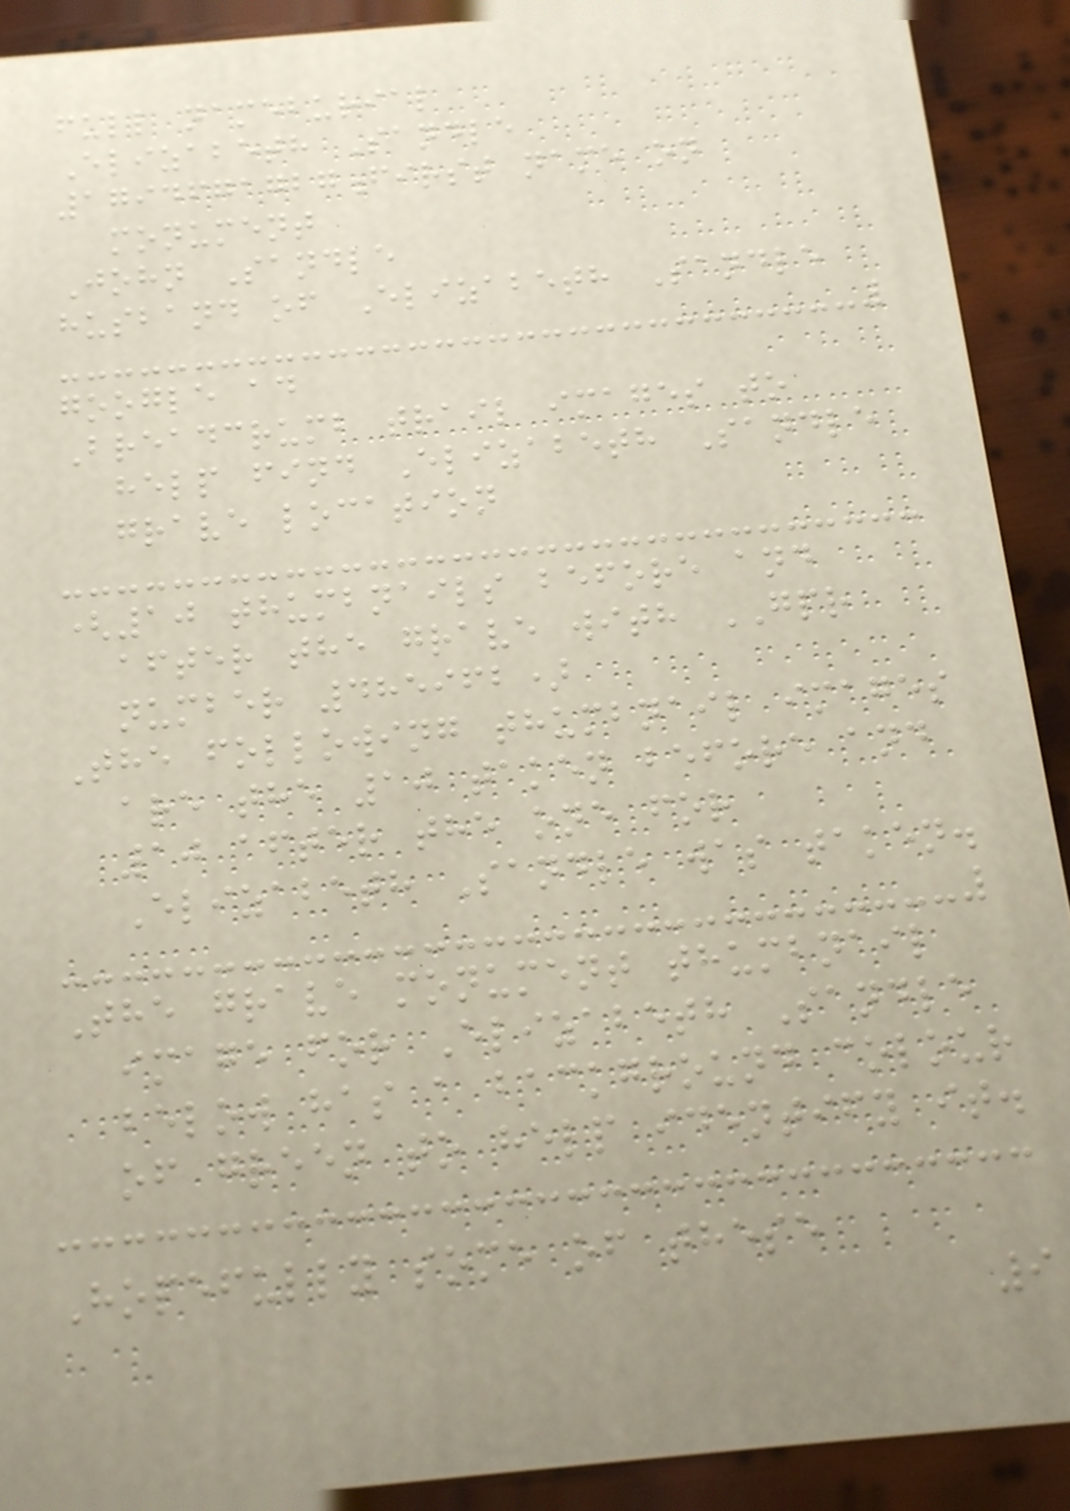full nameburial
Elizabeth Sandle
1794671727first name on
monument
John Sandle
husband of Elizabeth Sandle
google ad
Breadcrumb trail images to
help find Elizabeth Sandle
grave location
(10 thumbnails before and
after the grave with GPR
number 485962)
The following thumbnail images
are the 10 taken before and
10 after the one for
Elizabeth Sandle was taken.
The grave monument thumbnail
image for Elizabeth Sandle
below has a background colour
of green to help identify it.
Hopefully some of these
9
